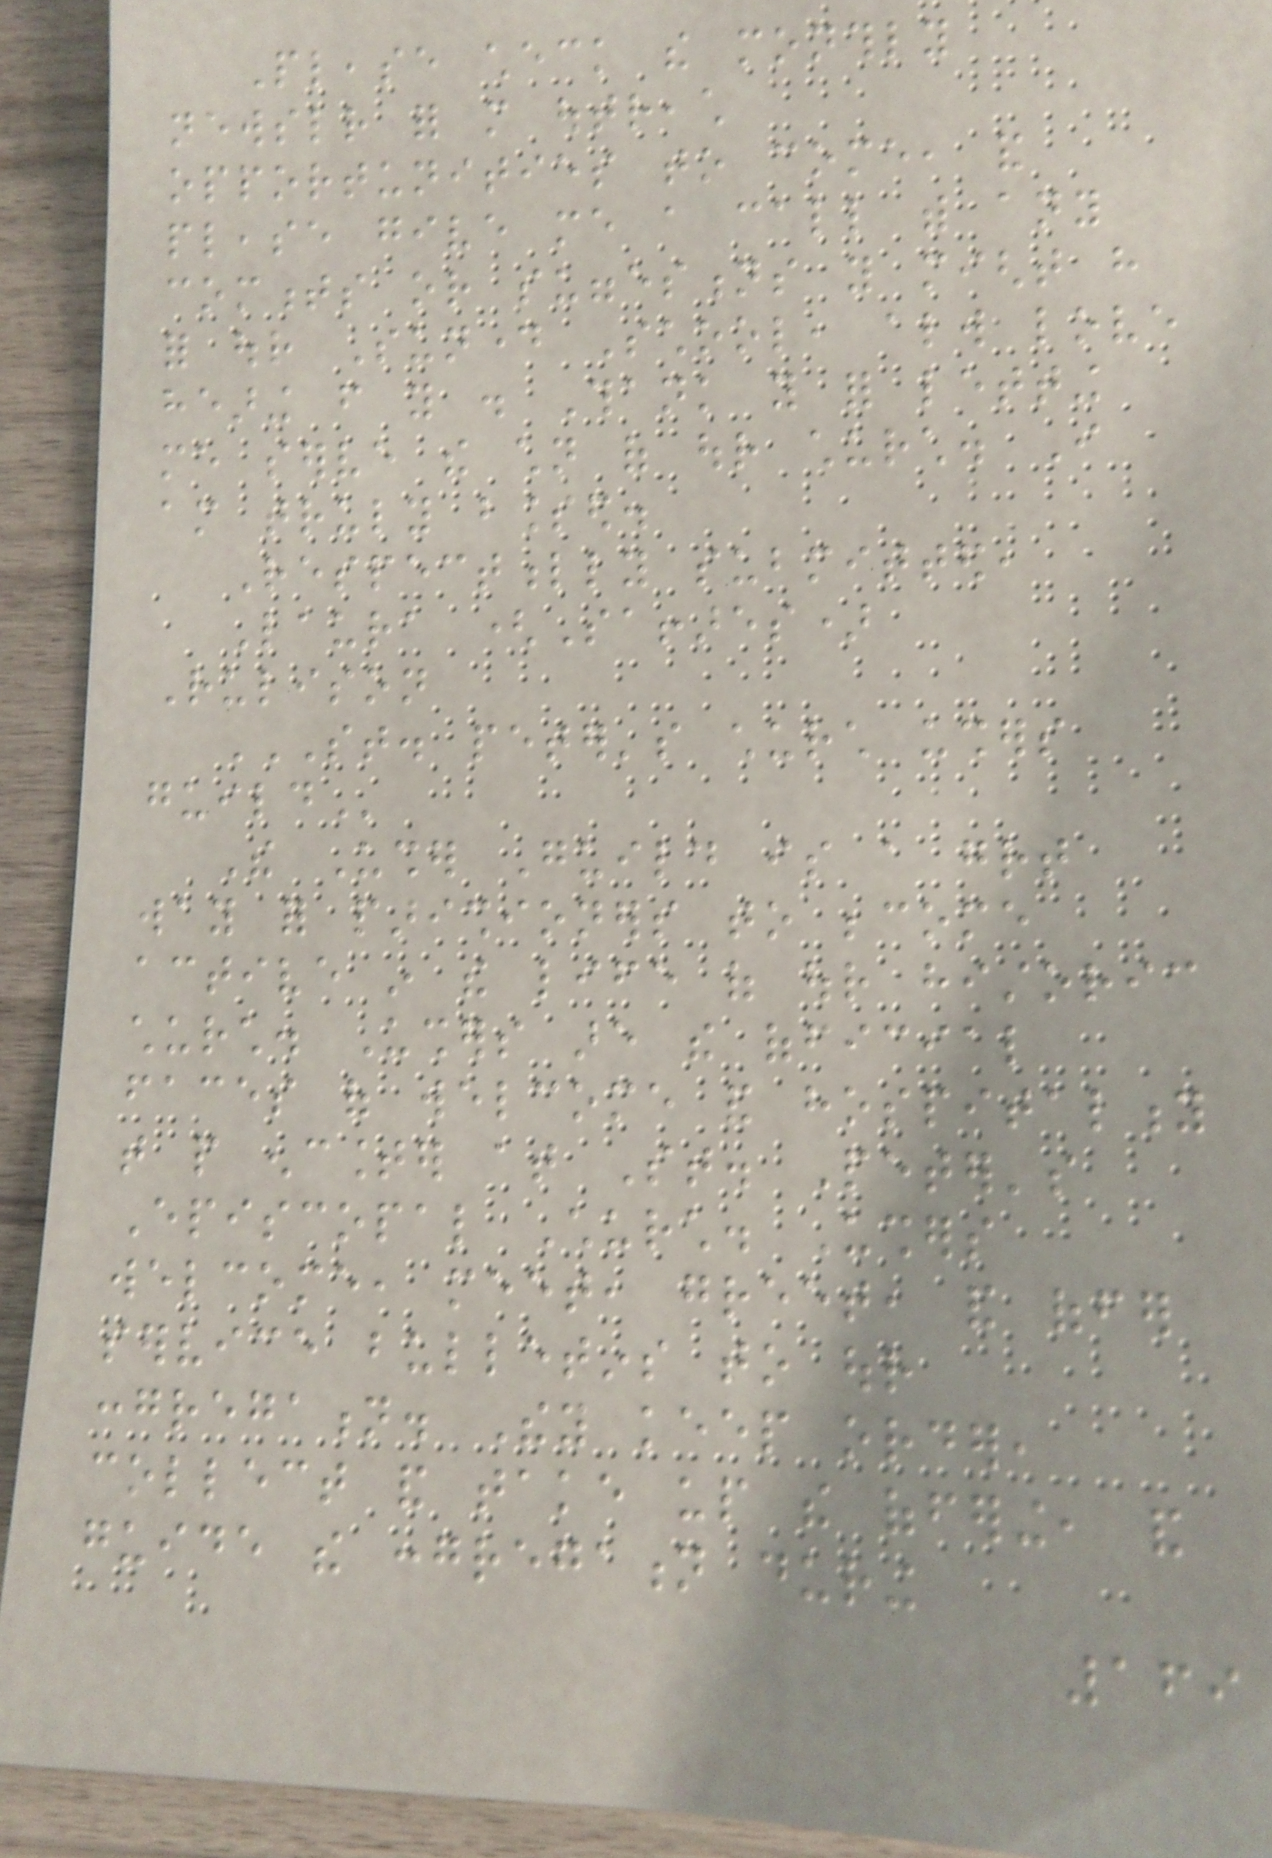Please check the monthly
newsletter for more outreach
opportunities to come, and
please give me a call with any
comments or suggestions you might have
for our Sunday School, always love
hearing from you . Thank you for letting
me serve the children of our church. I
am truly blessed.
Respectfully submitted,
Laura (Saffares)
Rulison
ST. PETER'S CHURCH USHERS
GUILD
The Usher Guild is a great
way for parishioners to become
active in the life of our historic
church. Ushers are the official
faces of welcome and hospitality
that people encounter at St. Peter's
Episcopal Church. Ushers
welcome, meet, greet, and offer
service bulletins to our
congregation. They keep order,
collect and take up the offering, and
guide the congregation during
169
